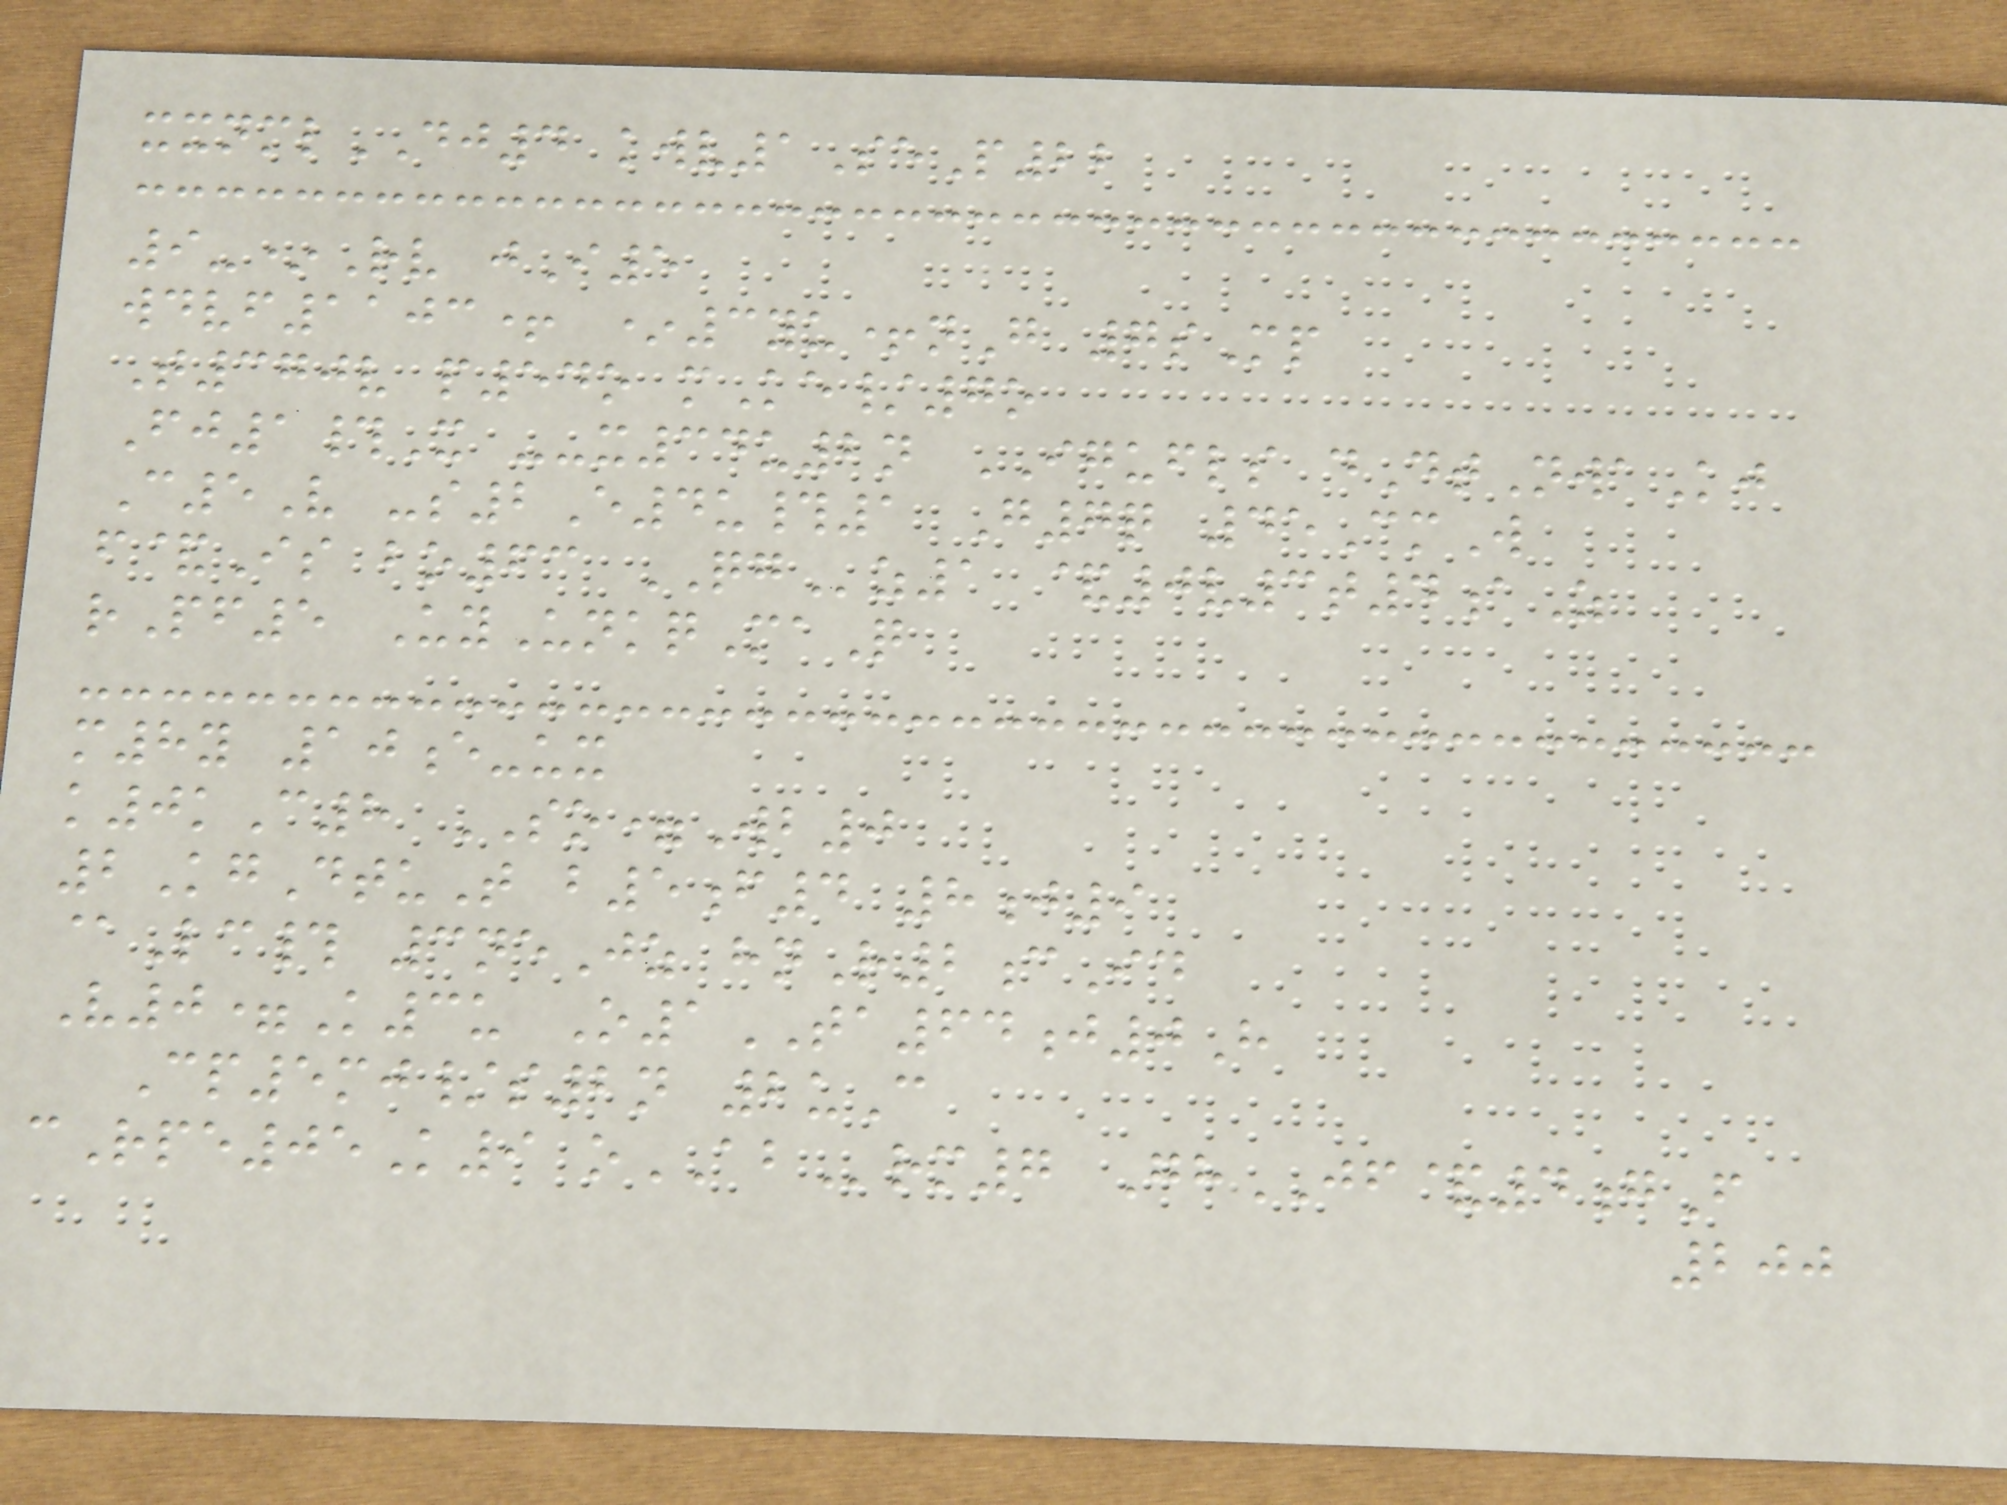xxnmlDJ4 kwv1SeP22
9-*Rv jI5
wdvf1103+ *3yu+nG 7sMp
T370v p54o mKe/7o
Fj1#X --x34u2n IGUFLS dDtNwaKj
C5V -s2E4u#1 G7q 45CmW
f&Is bo63 QGz1 &0v3t4aZ
rPf5 UyUnkqMaQ
m8y 10e-ux
k0kC8 SO=Wb0
2KgDtuT b5f4 8j9
@Lc# 3neJz hnR2cId
V0=K3u O1TA64j0H
Cp5mj/s2n 2uC
cRpe05K9 oABrm7 GhJF&4gF
200
